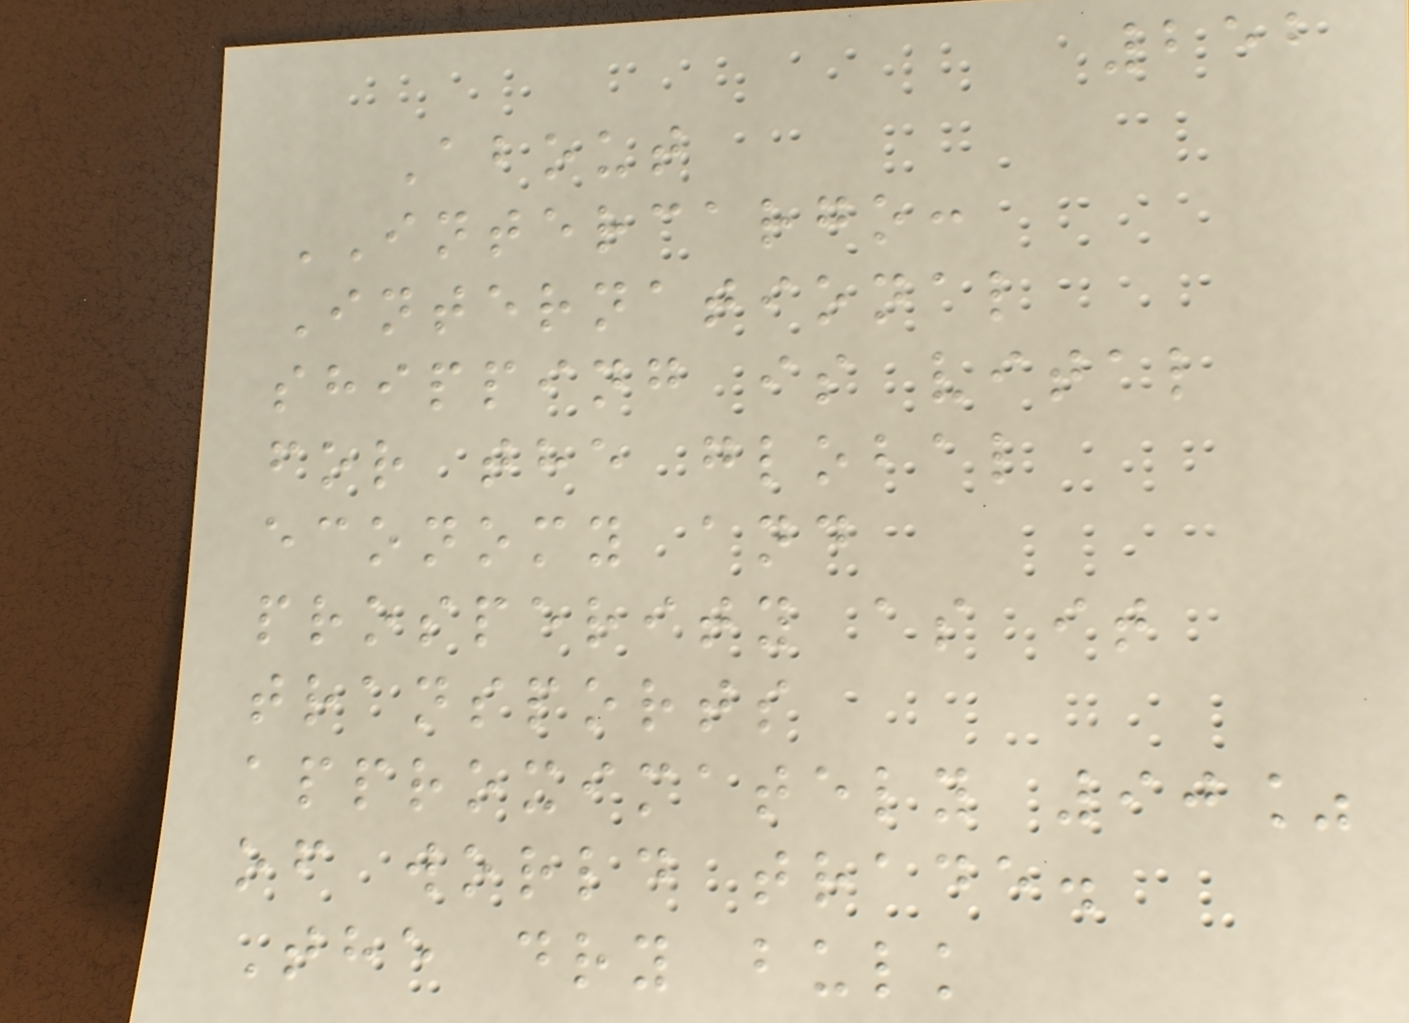252
About
INTERCARGO:
International
shipping is vital
for the global
economy and
prosperity as it
transports
approximately 90%
of world trade.
The dry bulk
